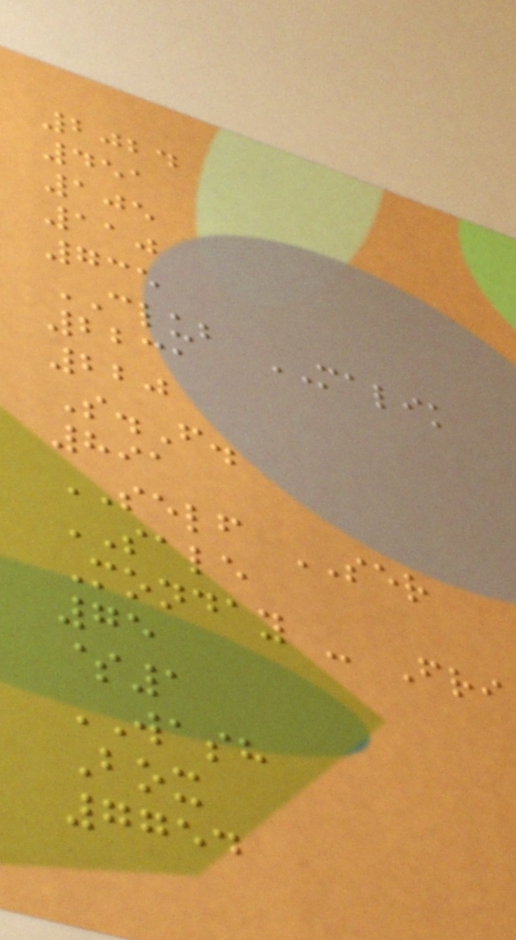2024
451
105
110
735
CLUB MALIK
2231
220
S.F.
891
SELF SER
SALE
Monday - Fri
75
$1
WASH
Box
7754
